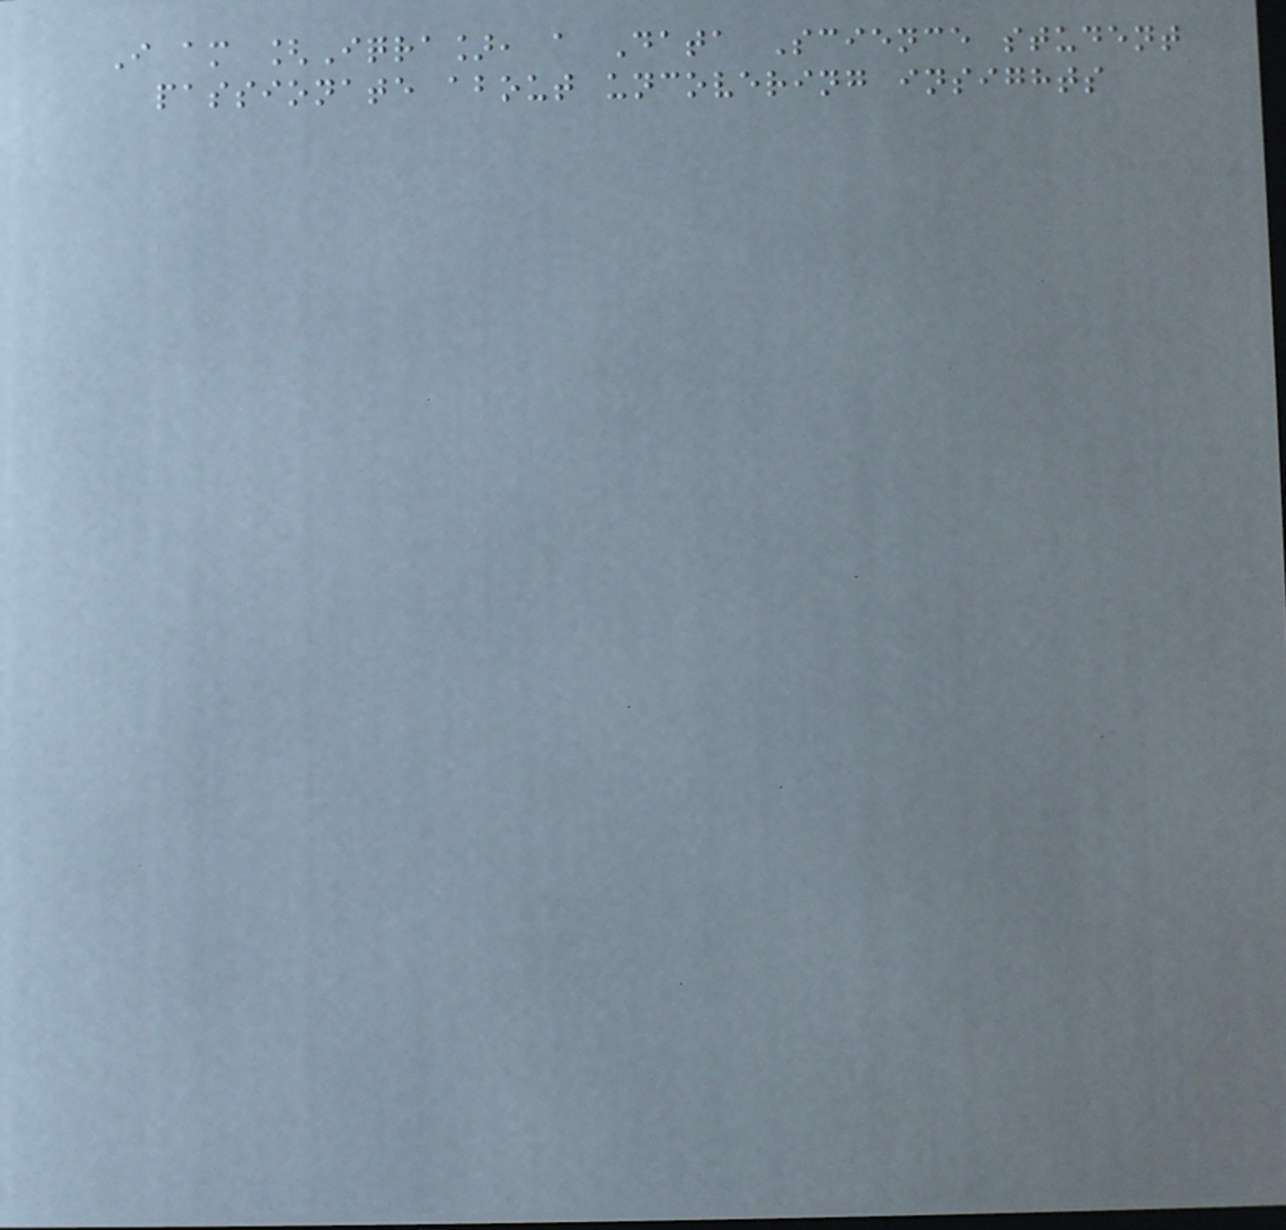I am [Iqra], a Data Science student
passionate about uncovering insights
